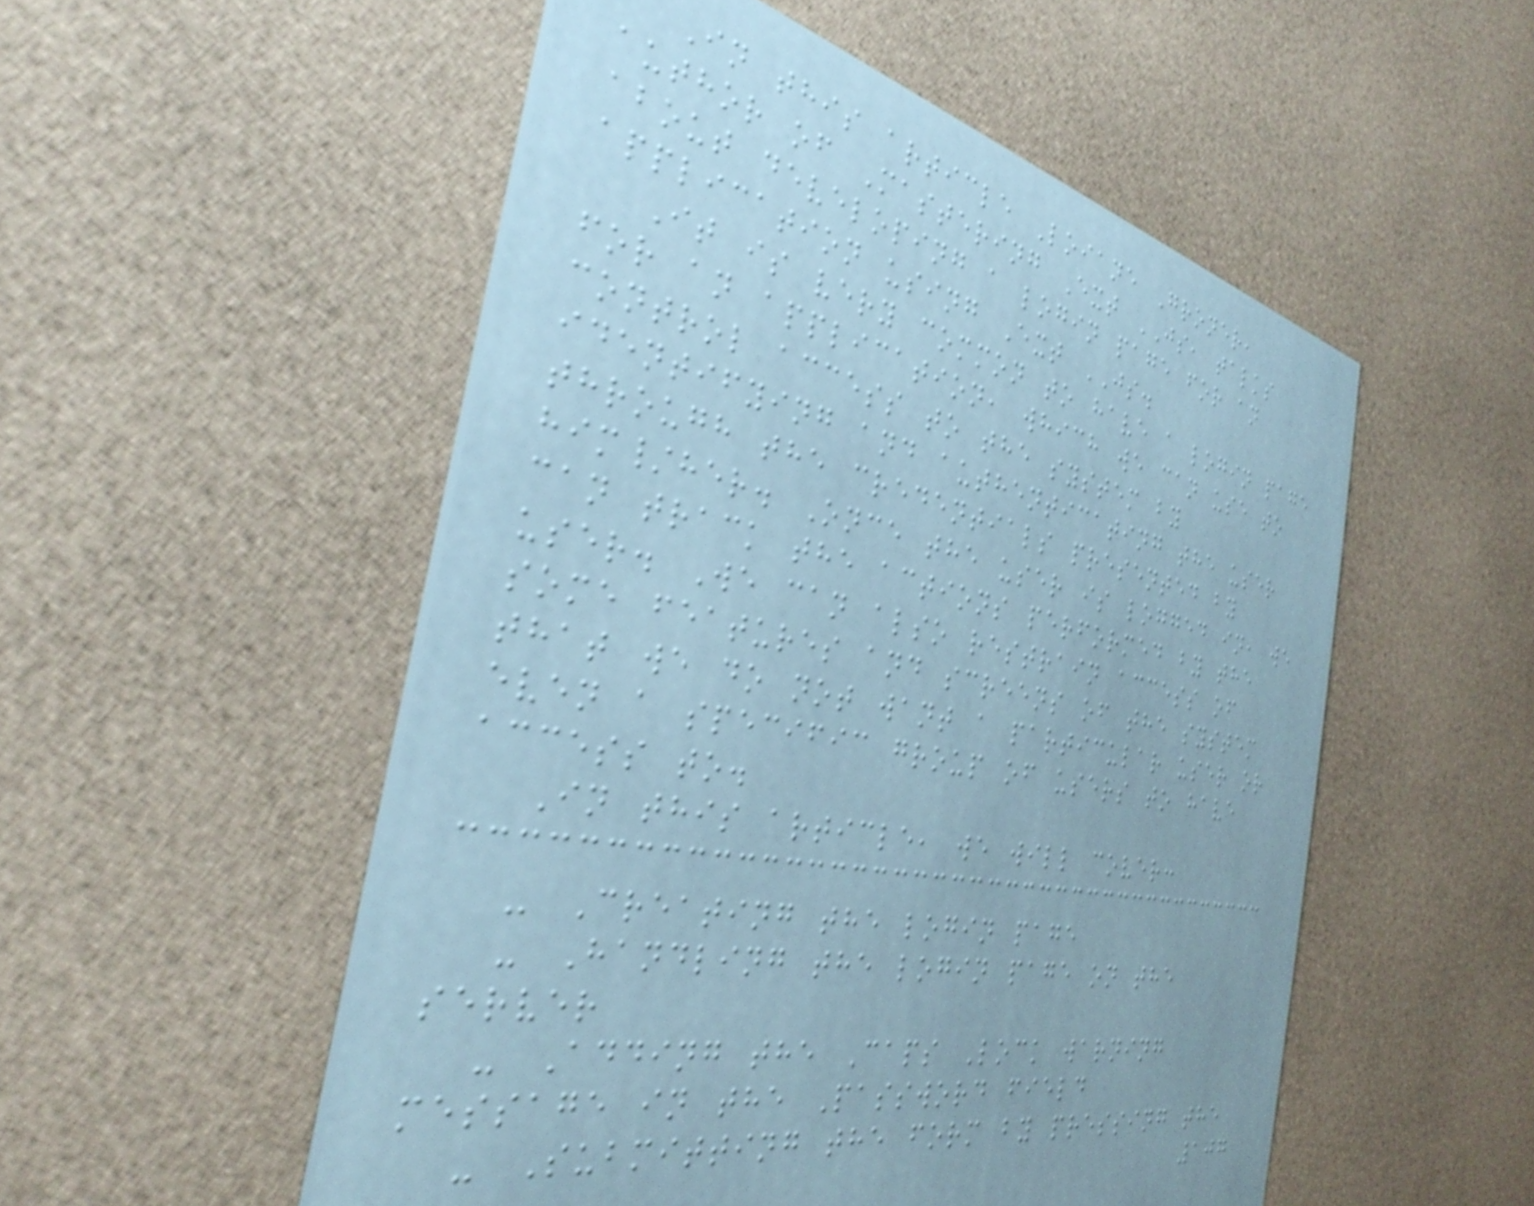In this article Loiane Groner,
author of Mastering Ext JS, talks
about developing a login page for an
application using Ext JS.
It is very common to have a login page
for an application, which we can use to
control access to the system by
identifying and authenticating the user
through the credentials presented by
him/her. Once the user is logged in, we
can track the actions performed by the
user. We can also restrain access of
some features and screens of the system
that we do not want a particular user or
even a specific group of users to have
access to.
In this article, we will cover:
- Creating the login page
- Handling the login page on the
server
- Adding the Caps Lock warning
message in the Password field
- Submitting the form by pressing the
107
